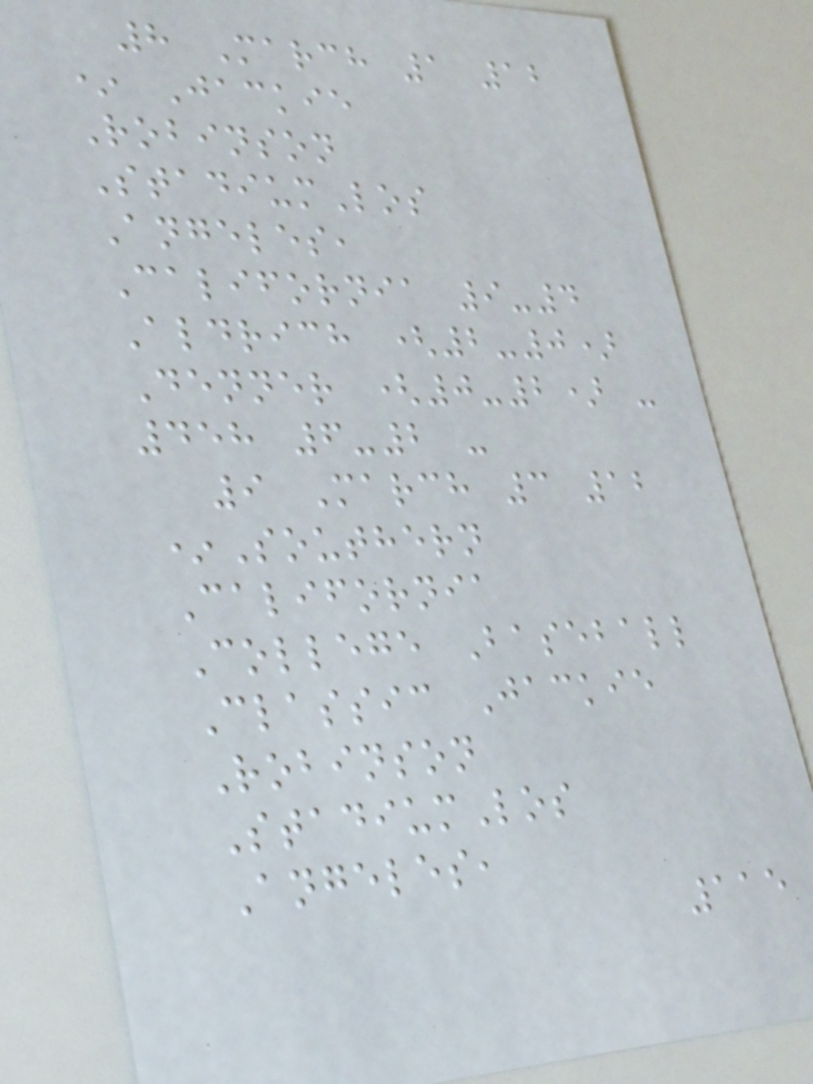8 March 1 12
* Jackie
Robinson
StadiumLos
Angeles,
California 9-4
Aldrich (2-0)
Denner (0-2) -
458 6-2 -
9 March 3 12
*Southern
California
College Baseball
Classic Jackie
Robinson
StadiumLos
Angeles,
115
